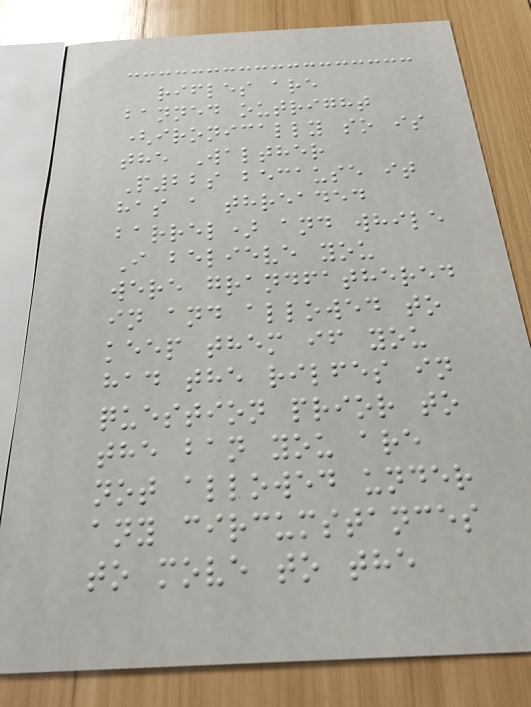rifles are
banned outright
(ironically so is
the Walther
P22s because it
has a threaded
barrel) and while
I believe you
were grandfathered
in and allowed to
keep them if you
had the rilfes in
question prior to
the ban you are
not allowed under
any circumstances
to move to the
